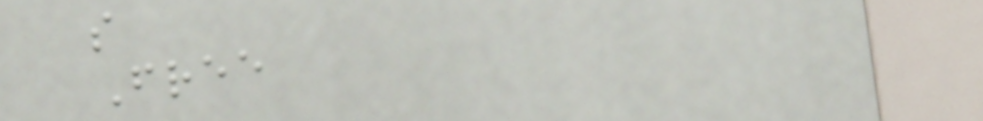s
Free
